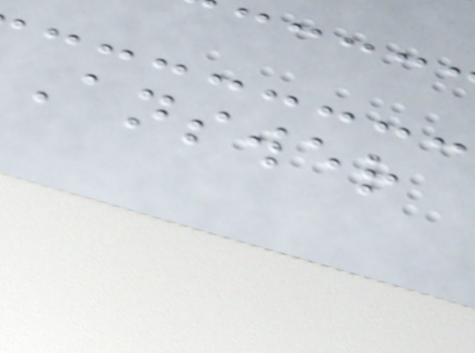Answer
